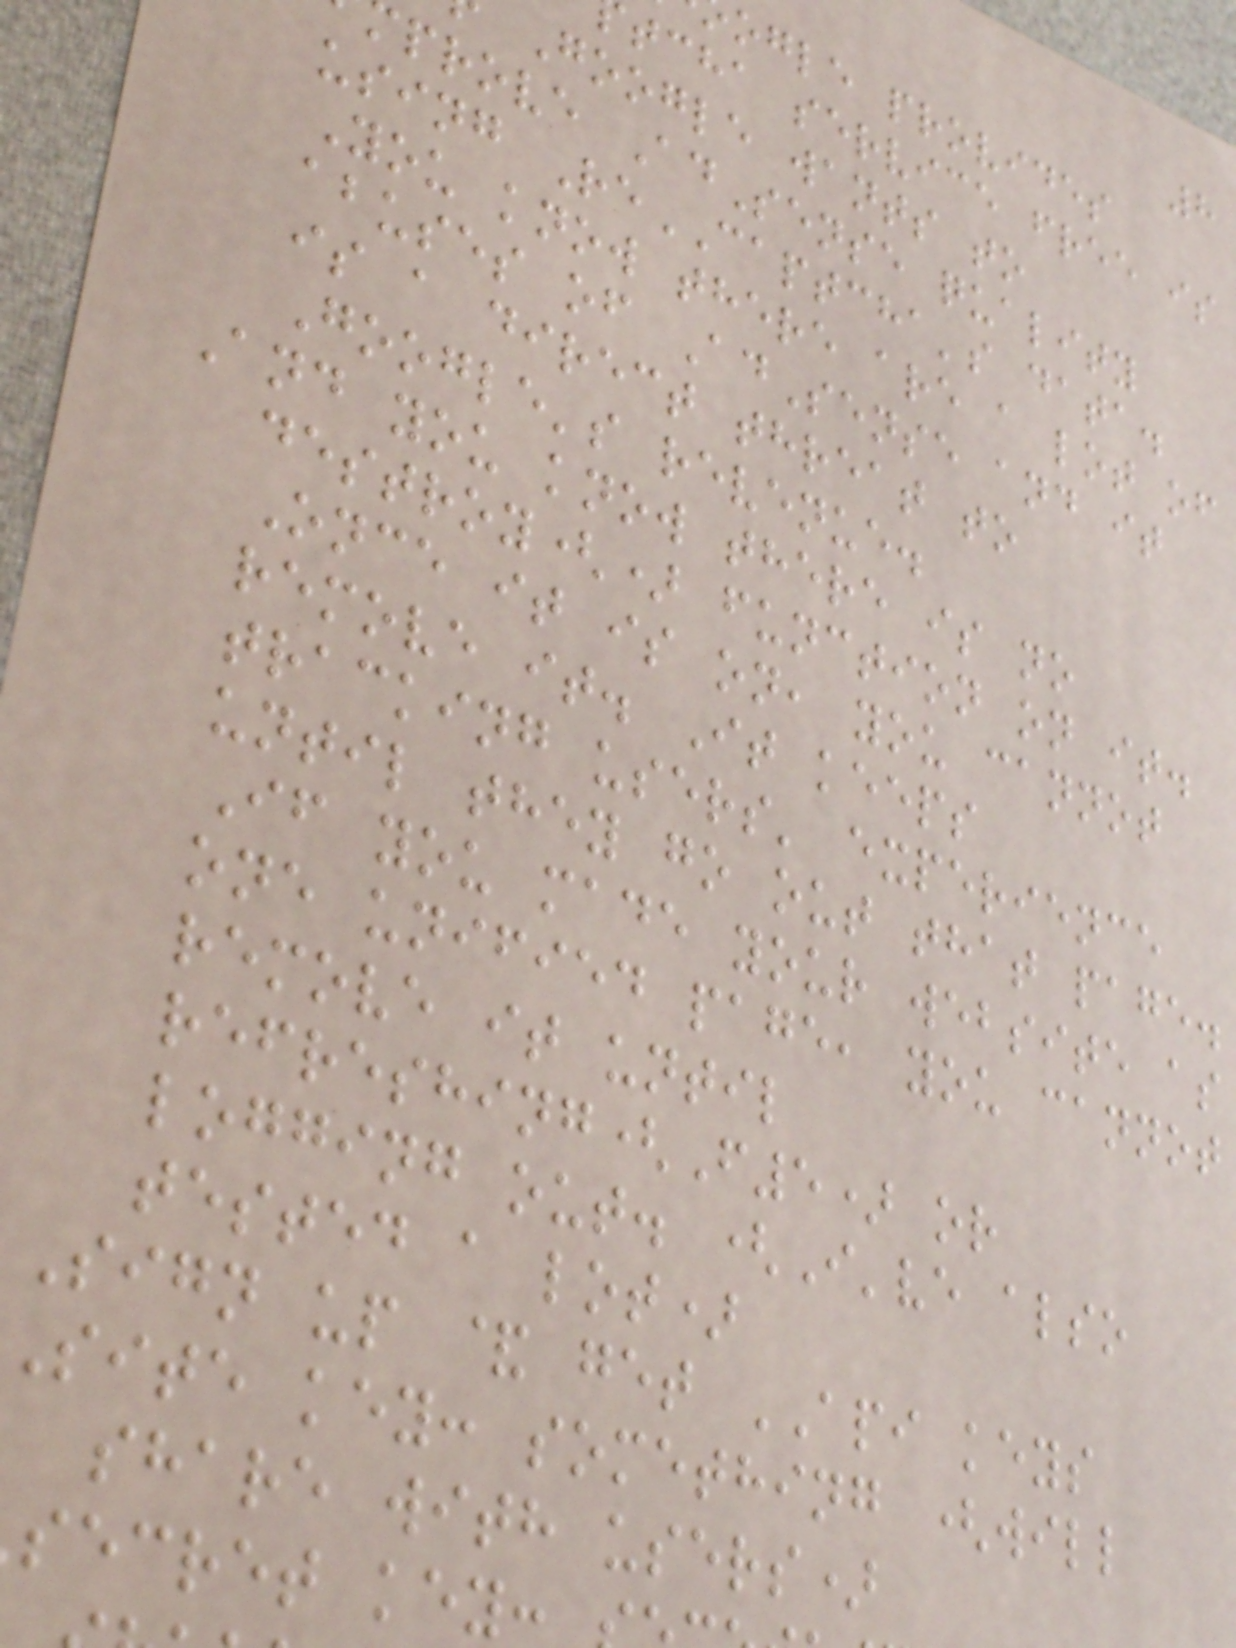8
ogle provides
tcha service free is
Google wants to
prove AdSense quality
using ReCAPTCHA's data.
You know there are a lot of
abuses of AdSense and it
is a direct threat to
Google's revenue.
And you know there is no
destroy() function on it.
Once it is on, you cannot
remove it. It keeps
tracking users' experience
until they go out that page.
If you made your website as
one unified page, you cannot
remove it until
refreshing(F5) or
logging out. (I've also
tested a lot)
Sign up & get API keys
site key: something (will
share with users)
secret key:
